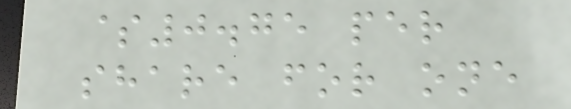$0.75 per
share for one
